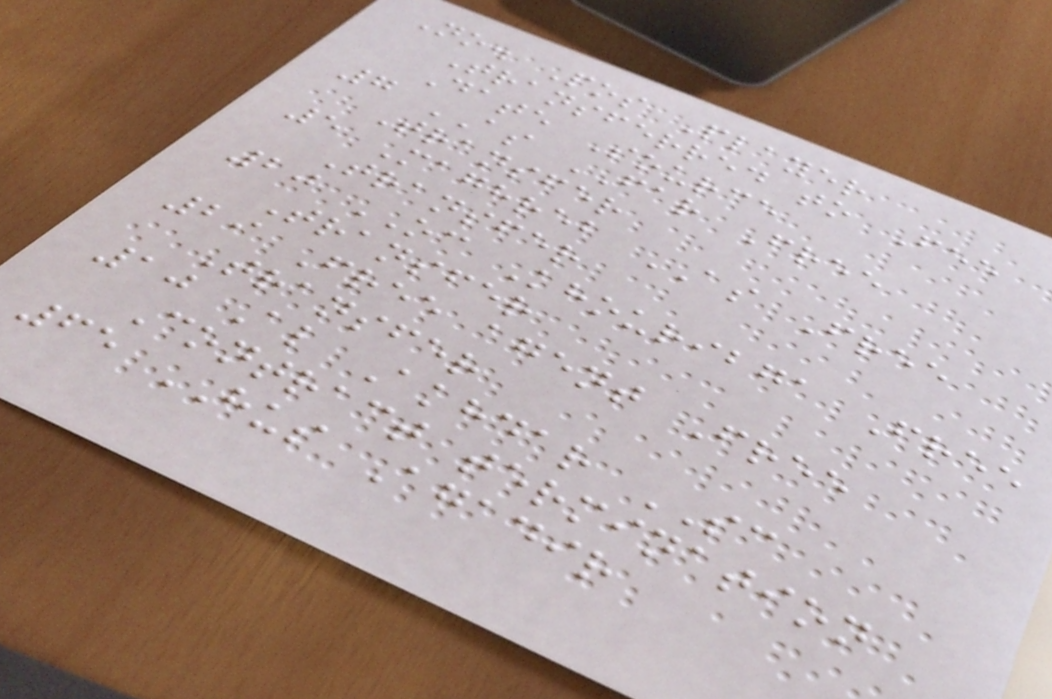No. Pos Player
Transferred to Fee
Date Source
7 AS FAR Free
Transfer
5 Maghreb AS Free
Transfer
20 OC Khouribga Free
Transfer
29 Free agent Free
Transfer
10 Al Akhdar SC
Contract termination
65 HUS Agadir
